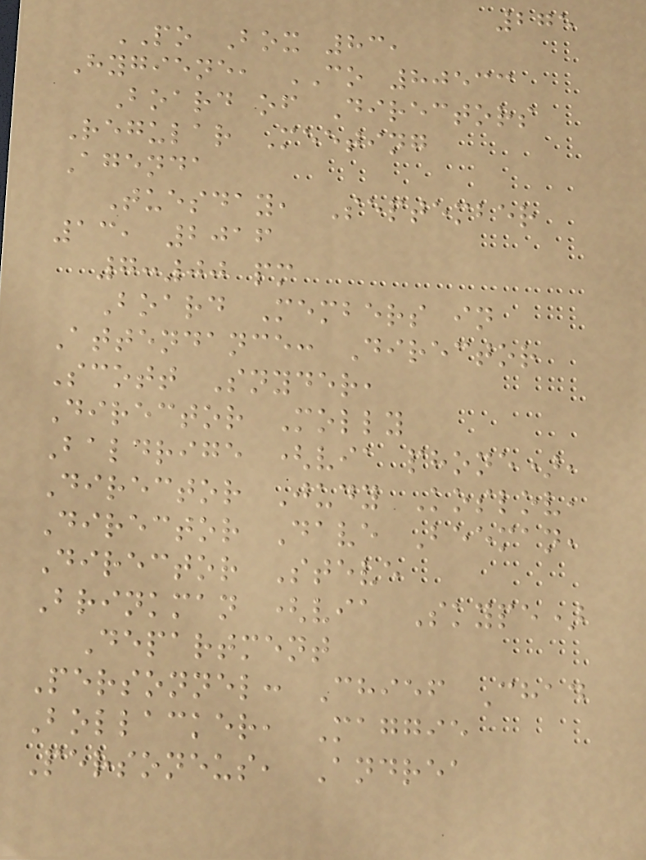275
PO Box 83,
Hygiene, CO 80533
Board of Directors
Regular Meeting
Agenda
Tuesday, September
13, 2016
7:00 pm
Board Members in
Attendance: Director
Scott Snyder,
Director Molly
Baldrige (via phone),
Director Judy Koslov,
Director Dave Beeman,
Director Steve
Brinkman (via Skype)
Department
Personnel: Chief Chad
Bollacker, Maggie
Personeus, Andrea
